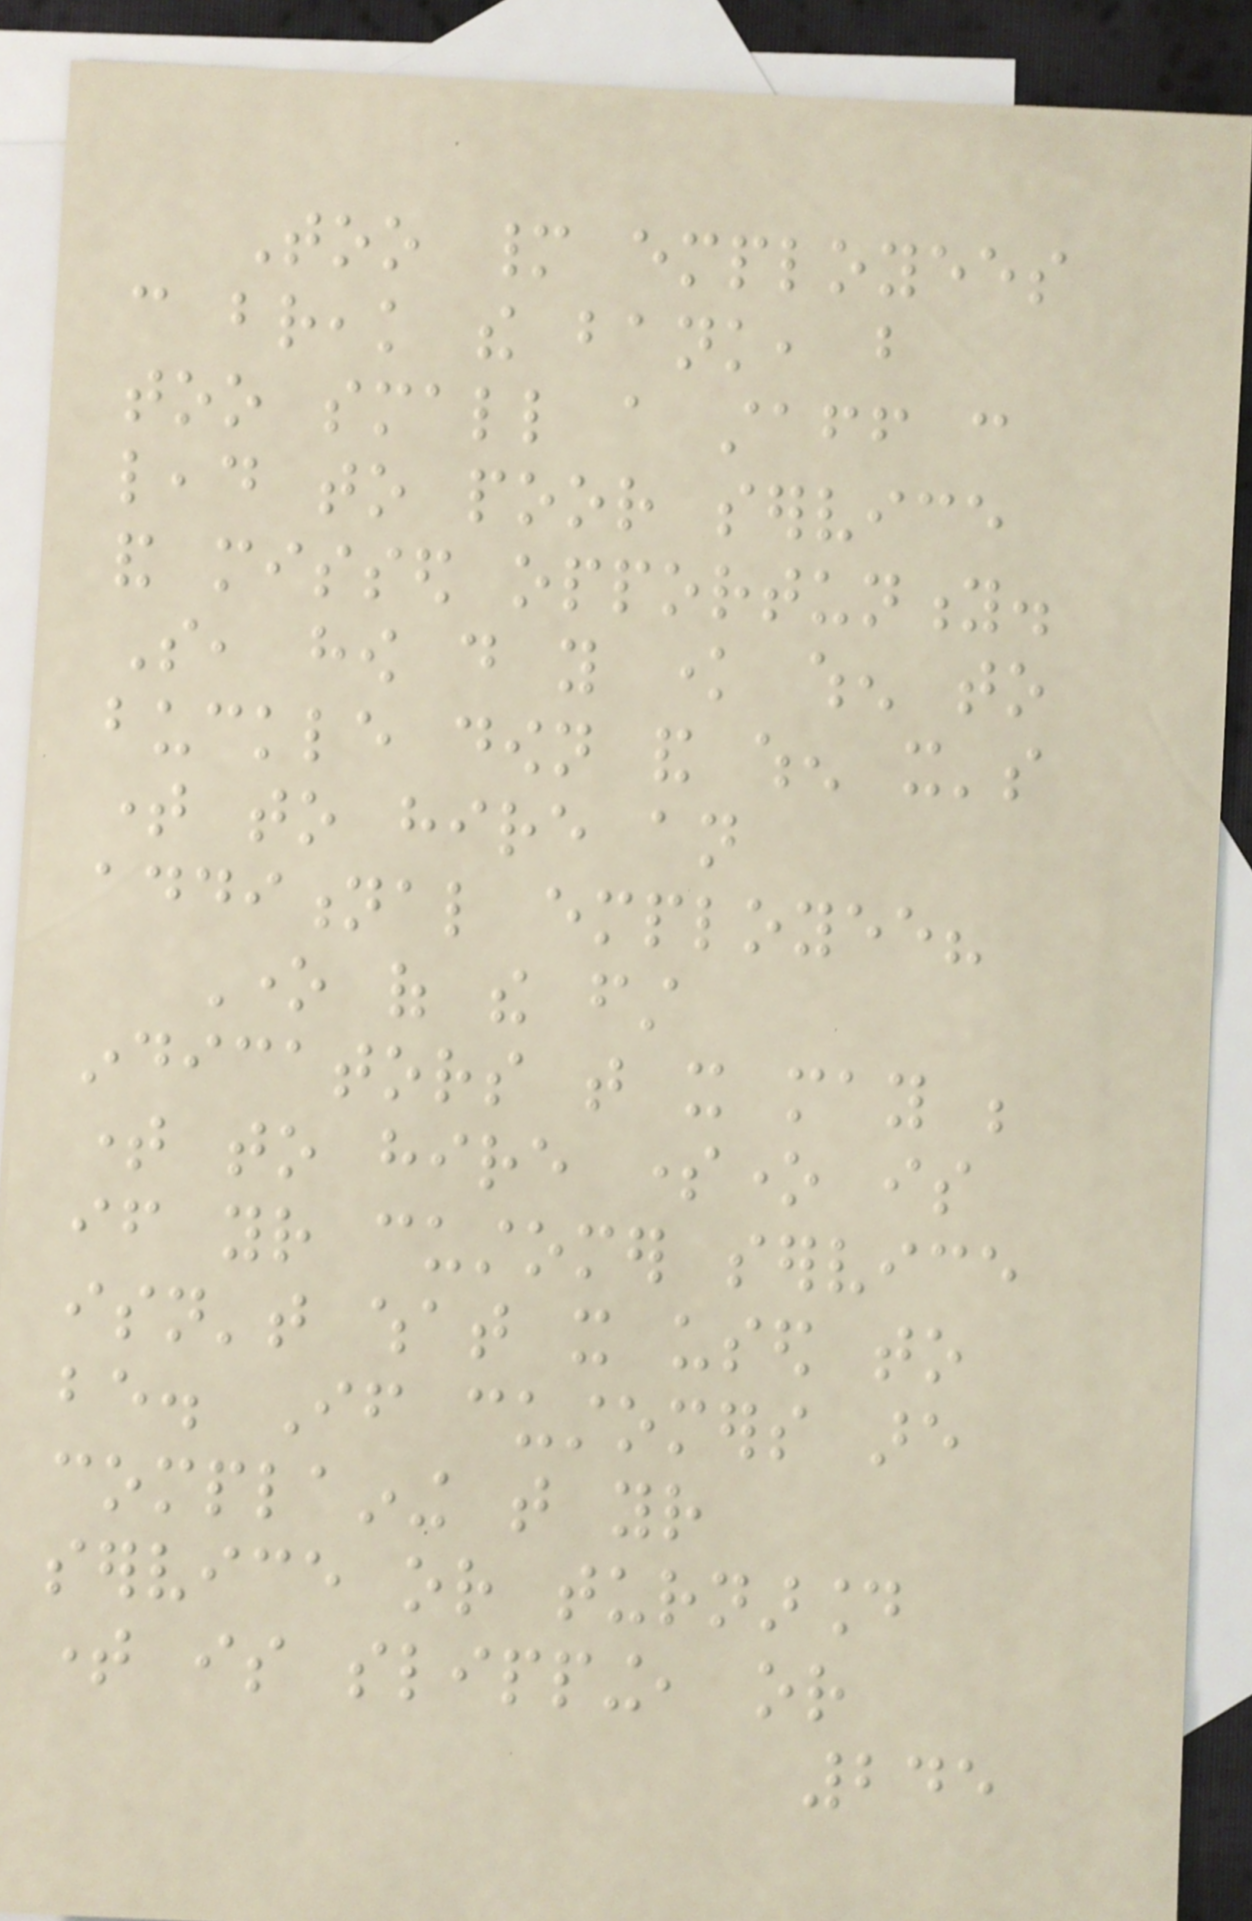Too many employees
can break the bank, but
too small a staff can
lead to poor service
and missed opportunity.
So, how do you know when to
buckle down and when it's
time to hire an
additional employee?
One of the first
indicators that it may be
time to hire someone is
if your customer service
isn't what it used to
be. If customers are
complaining that your
service or turnaround
time is slipping, or
245
